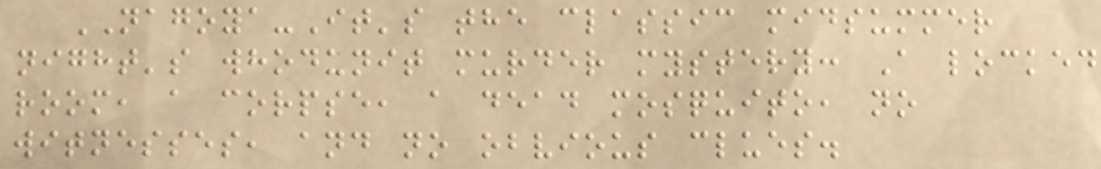NAGOYA-It's the classic midsummer
night's whodunit murder mystery: A locked
room, a corpse, a dead mosquito, no
witnesses, and no obvious clues.
